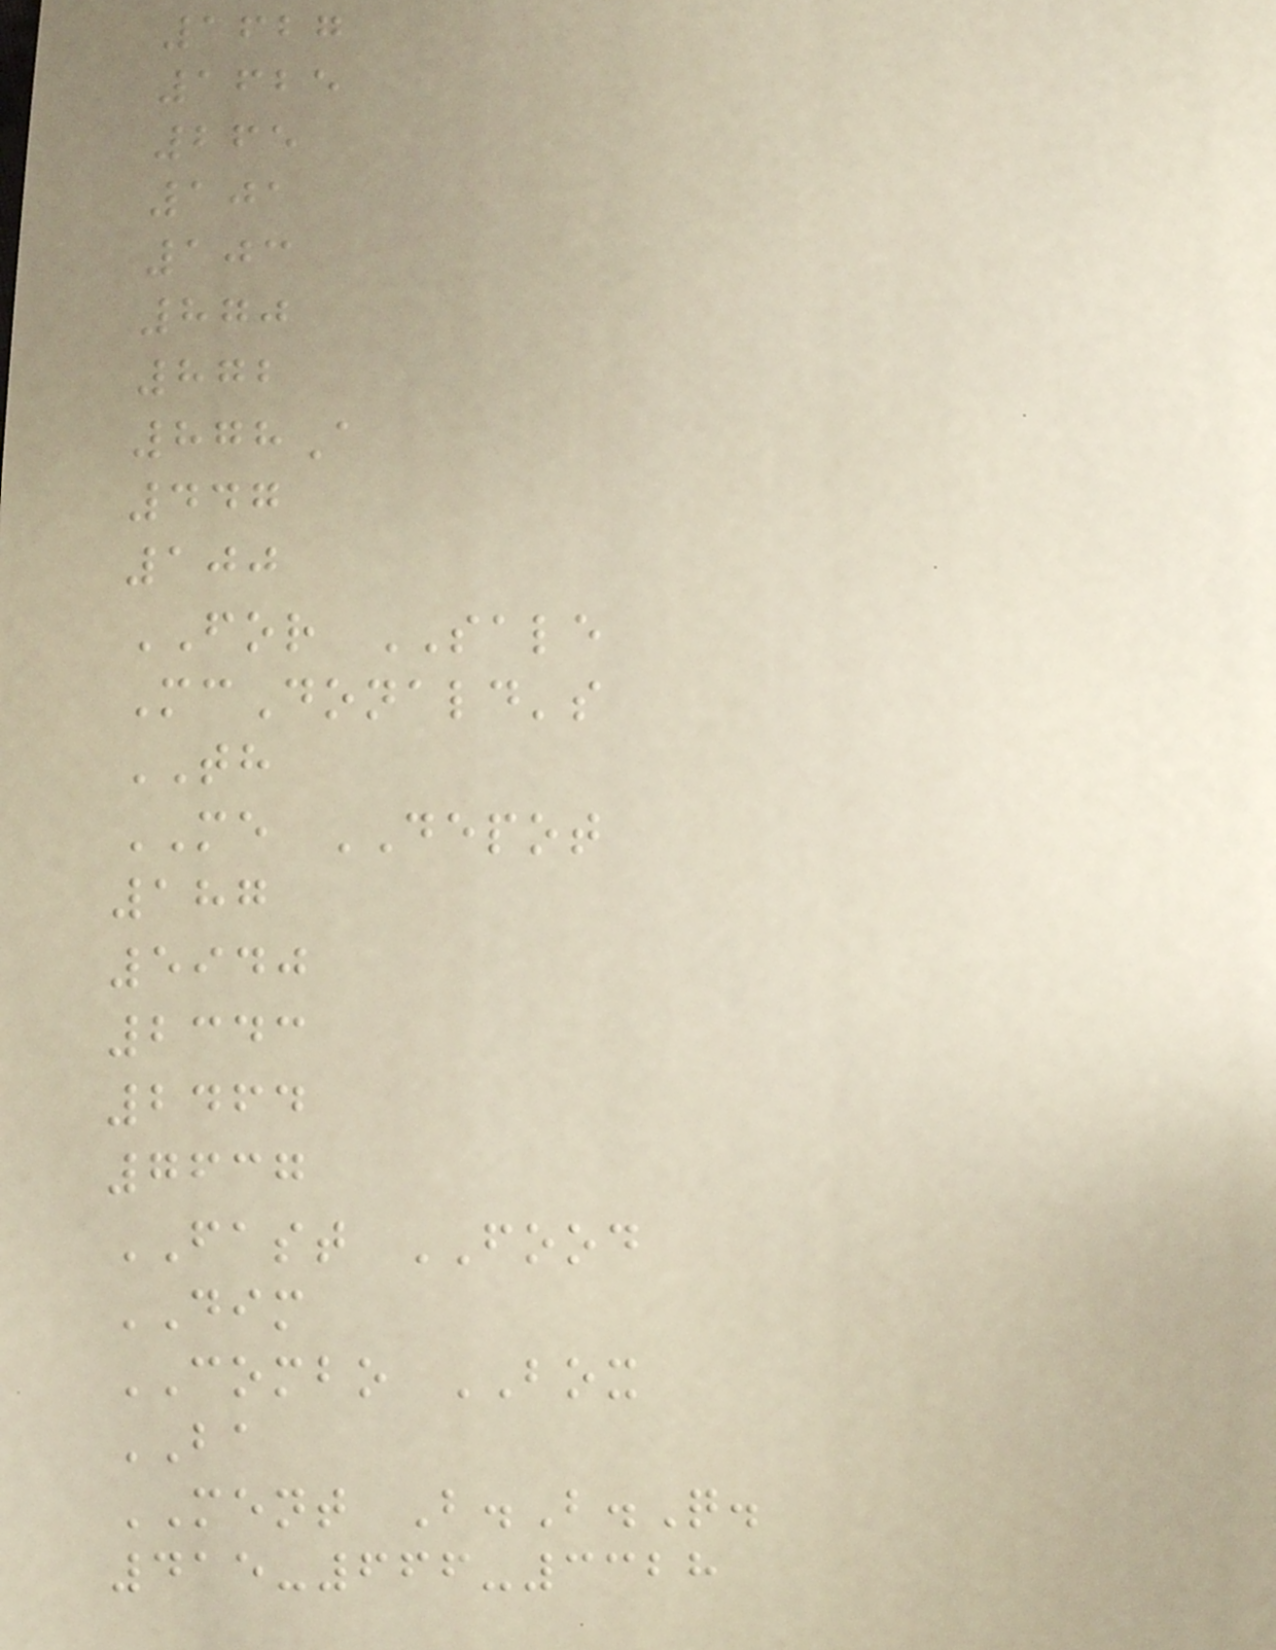1627
1625
265
101
103
870
872
878A
447
100
FOR SALE
McDonald's
TH
ME DEPOT
187
5940
2343
2464
7637
FAST FOOD
DIM
COMBO BOX
BA
MENT B.B.Q.
415-666-3328
